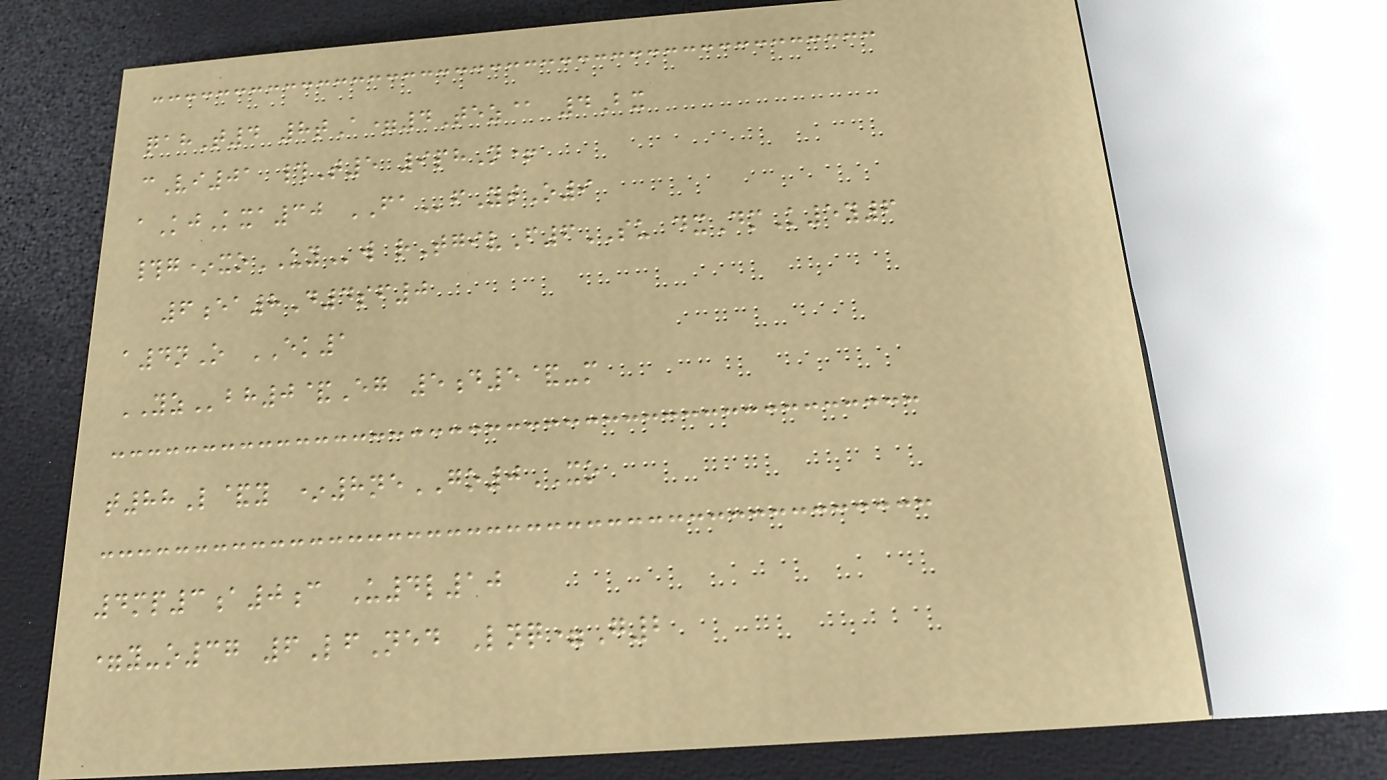qahT4 8tA=4Tez@ 4Bx
cVi01 #T5 9phN+
aKjKxa30 FAfYtO9
#g*xoUYw rTgivF6SU dxDmK5y6
6ea8D4sf0
a4nO EK1
YZbh0&Eg 5d5&-m
t88L&y *8neGO0XO
4mp3a0c U4l10
=y-o37 6LfNed Lnq=G2
